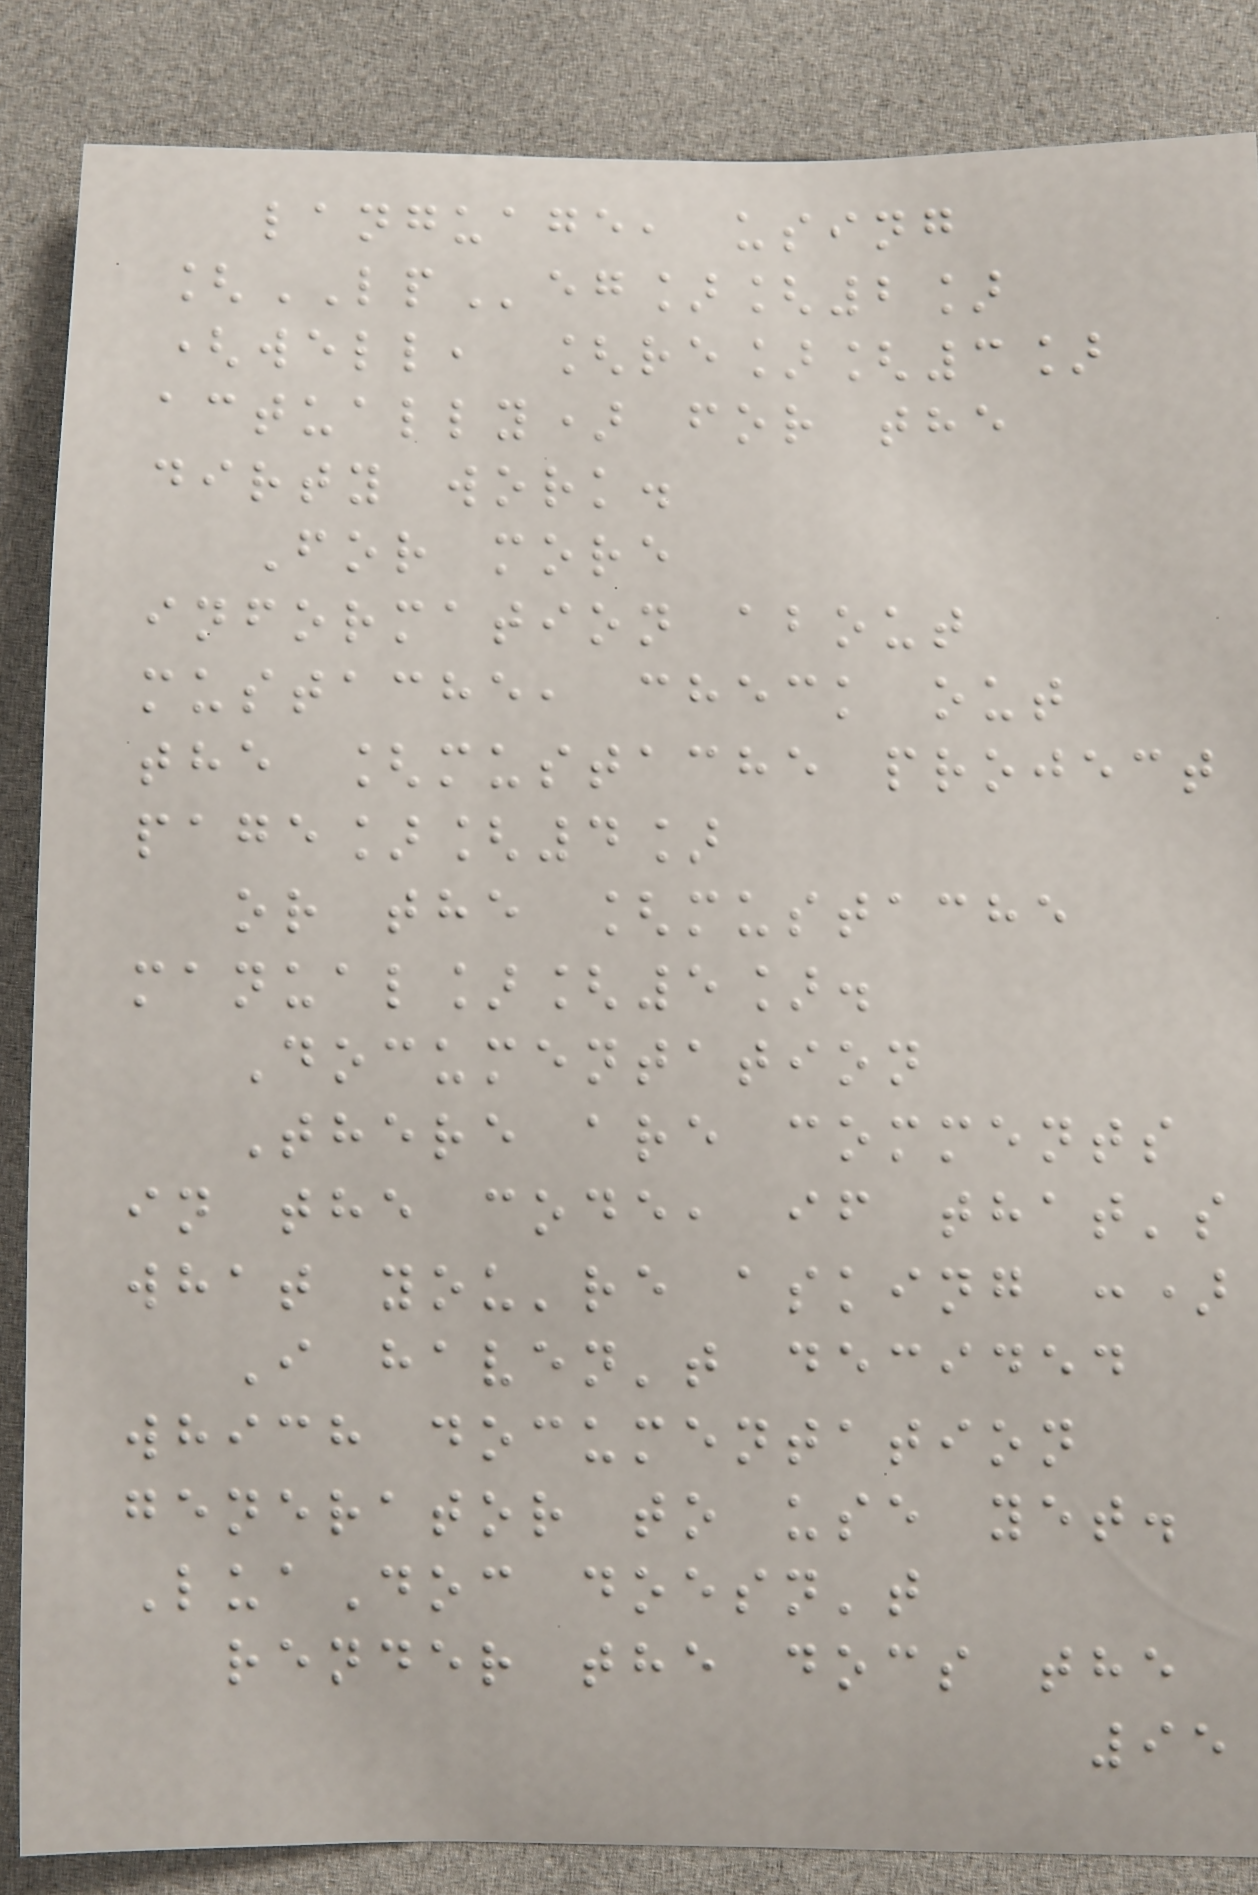language, using
[LPeg][2]
(well, [re][3]
actually) for the
dirty work.
For more
information about
mustache, check out
the [mustache project
page][4]
or the [mustache
manual][5].
Documentation
There are comments
in the code, if that's
what you're asking :)
I haven't decided
which documentation
generator to use yet.
LuaDoc doesn't
render the docs the
95
